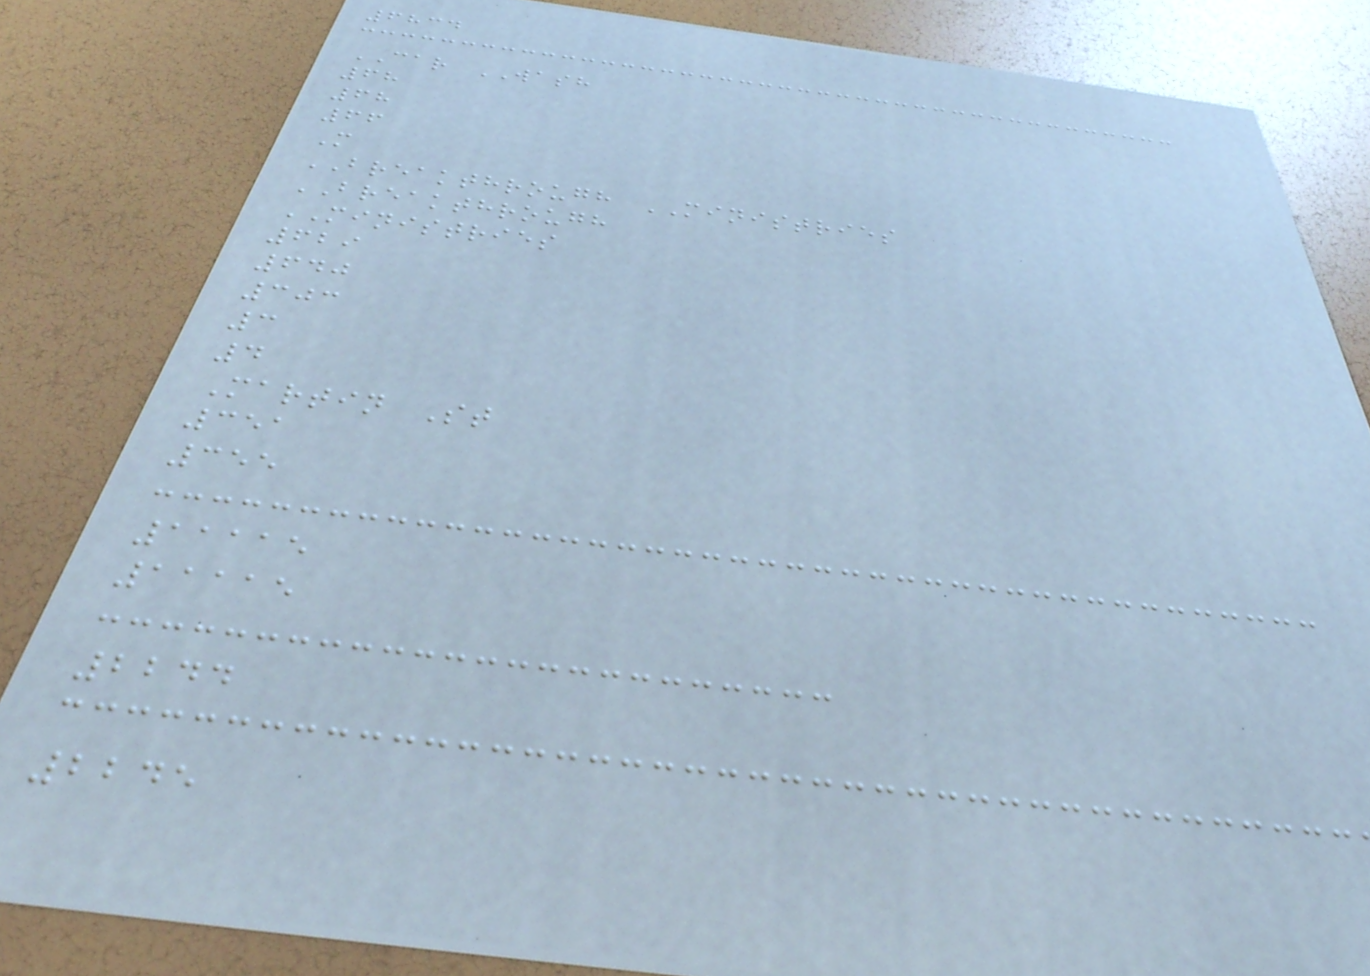6834
CAR WASH
68
68
66
M
BREAKTHROUGH MINISTRIES
BREAKTHROUGH
MINISTRIES
629
640
303
3
4
Martin St
351
355
11115
11115
2244
2245
